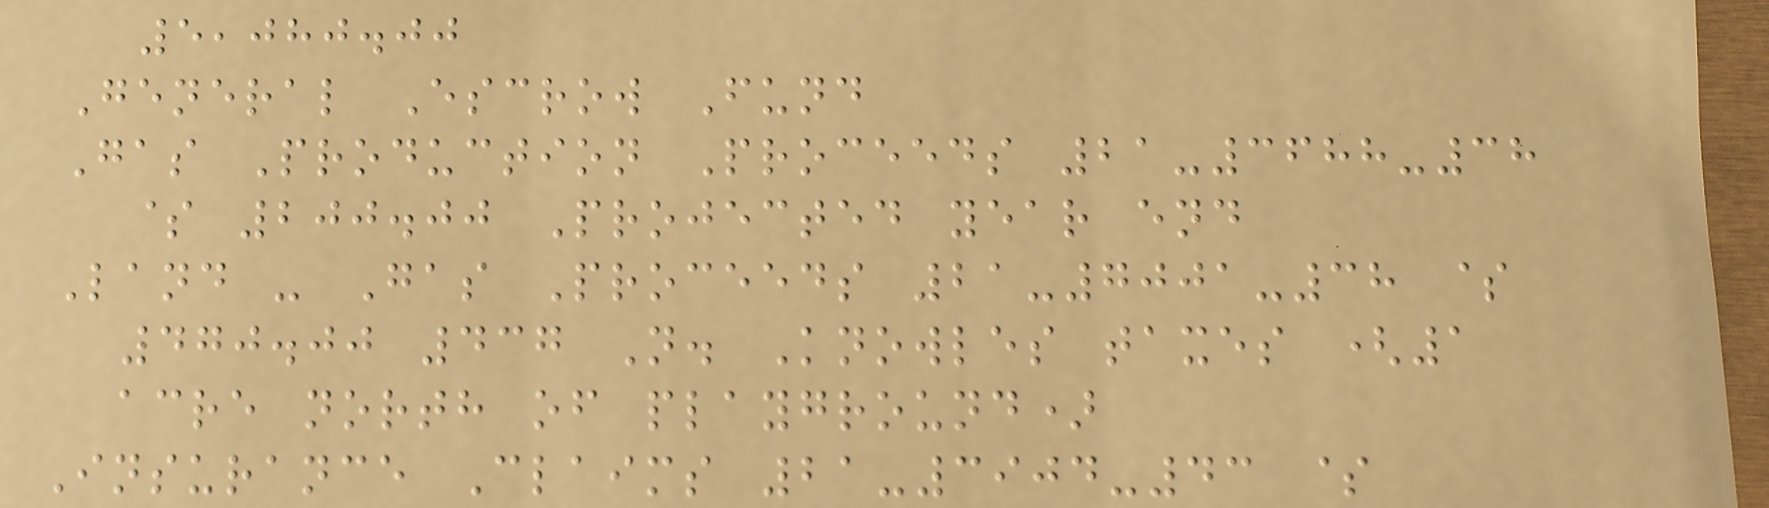5,080.00
General Escrow Fund
Gas Production Proceeds 21-3688-38
$ 200.00 Projected year end
Land - Gas Proceeds 21-7001-38 $
470.00 437 N. Knowles taxes (1
acre north of playground)
Insurance Claims 21-3904-43 $
